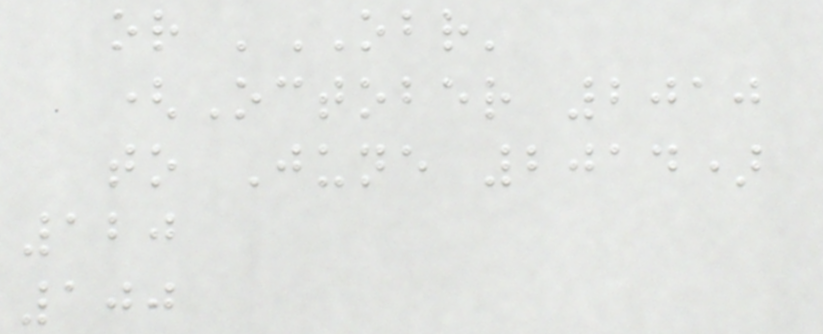or 'OBR'
(October 2010
to June 2014)
120
100
